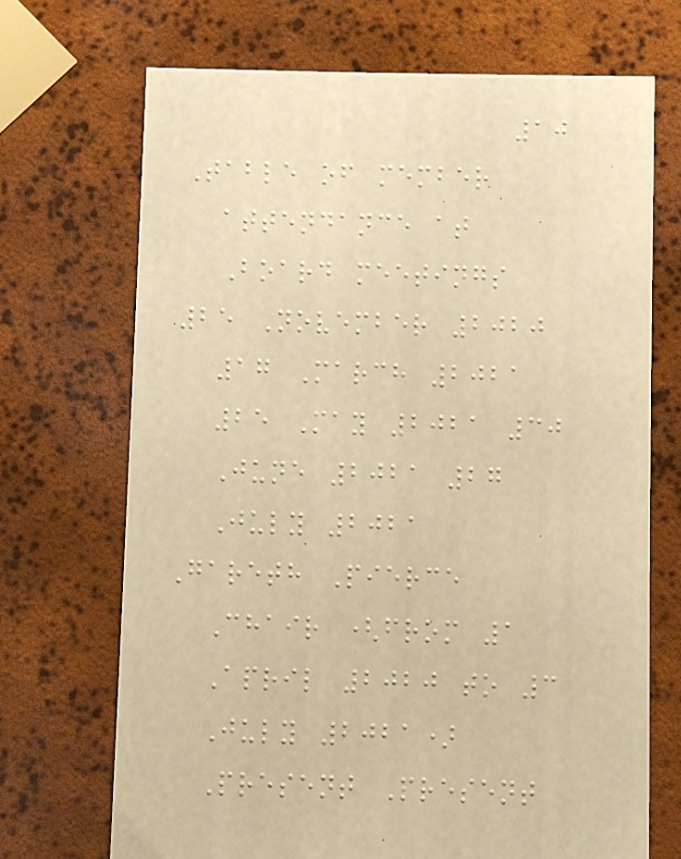10
Table of member
attendance at
Board meetings
25 November 2020
17 March 2021
25 May 2021 30
June 2021 27
July 2021
Gareth Pierce
Chair (from 1
April 2020 to 3
July 2021)
Present Present
